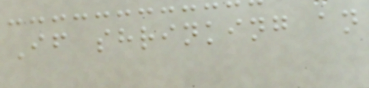If shrinking an
